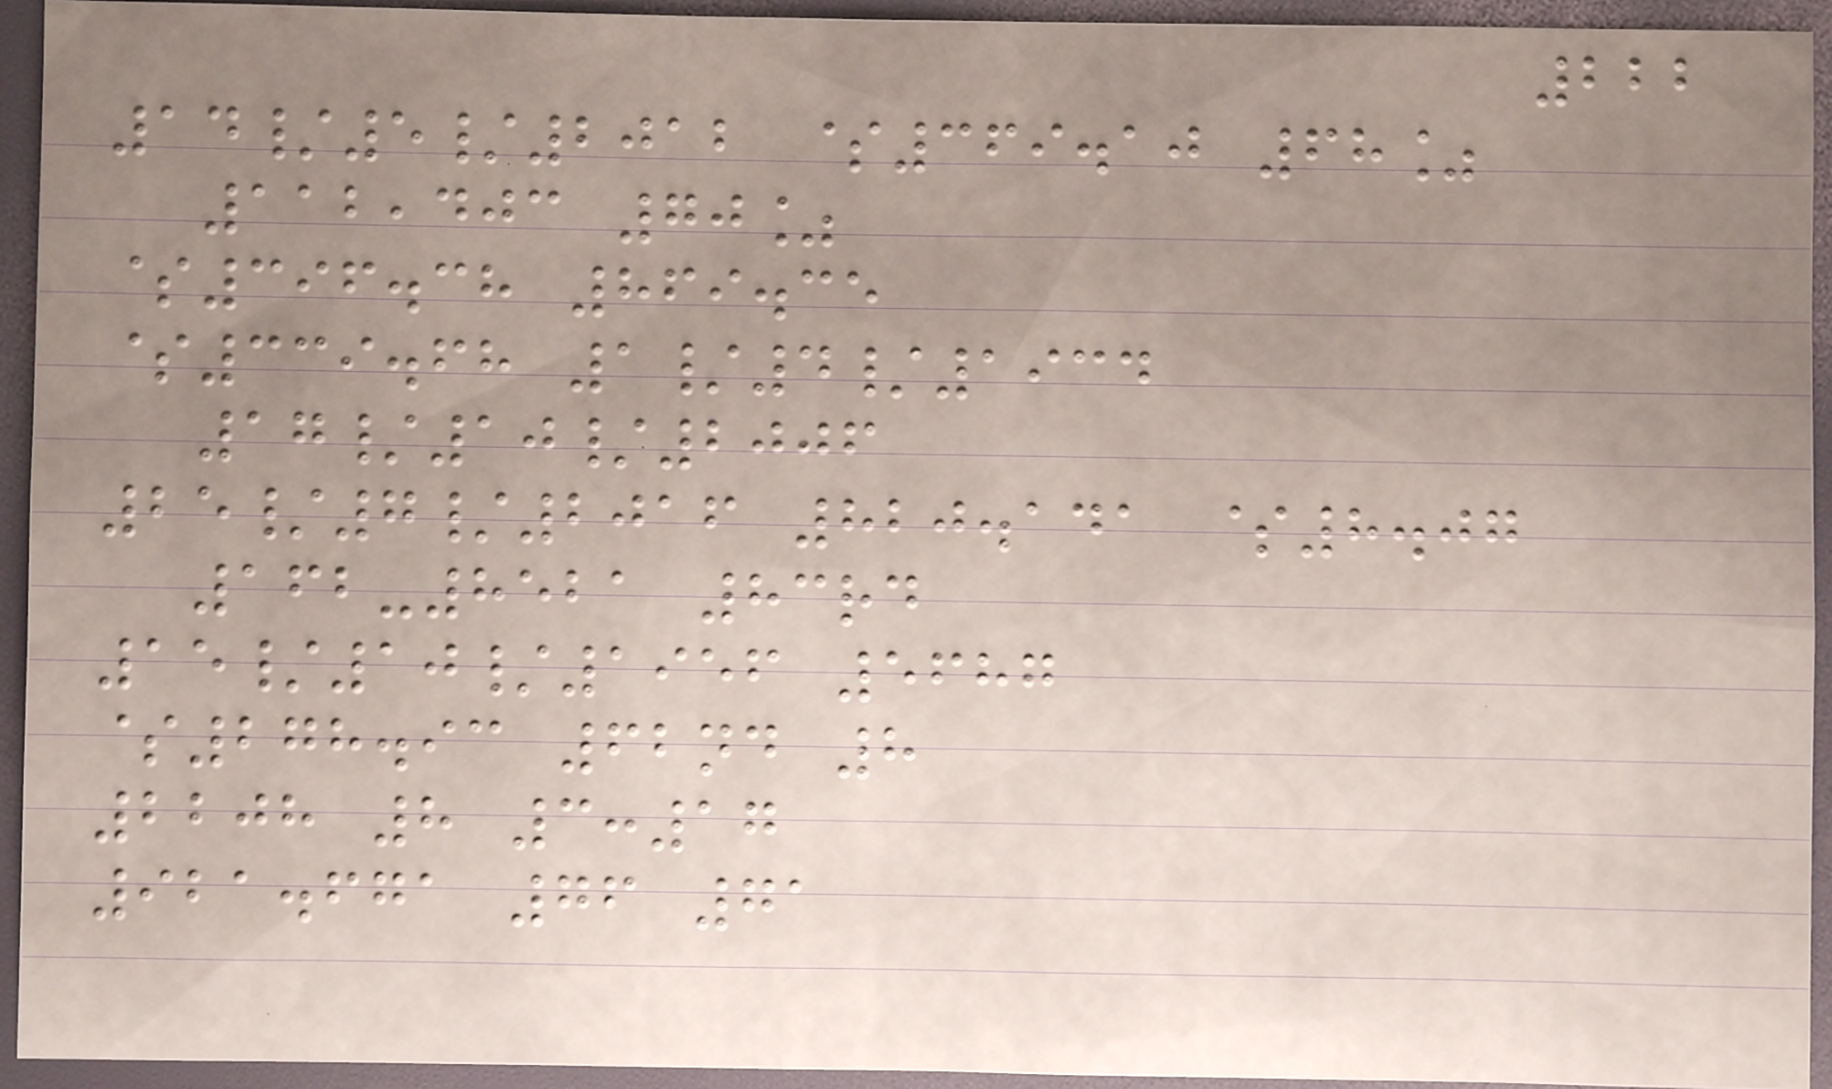222
14/5/2012 $369.10 68%
112,403 70%
$396.38 869.35
$339.68 1/4/1934
17/10/2006
25/7/2016 820.141 $8.07
162-8521 83rd
15/10/1956 5687
$278.93 62nd 8
2208 8 3:17
921.671 76 71
